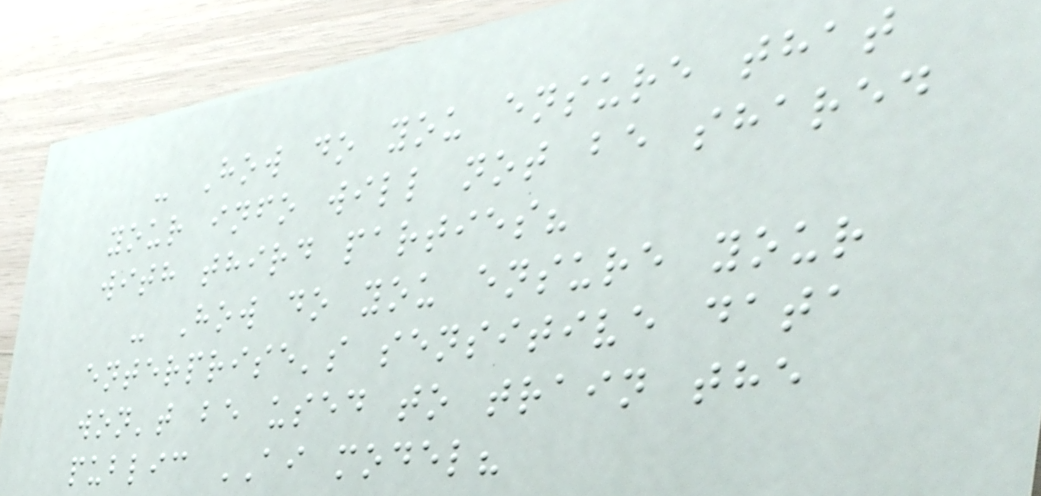- How do you ensure that
your info will not be shared
with third parties?
- How do you ensure your
enterprise's sensitive data
won't be used to train the
public AI model?
